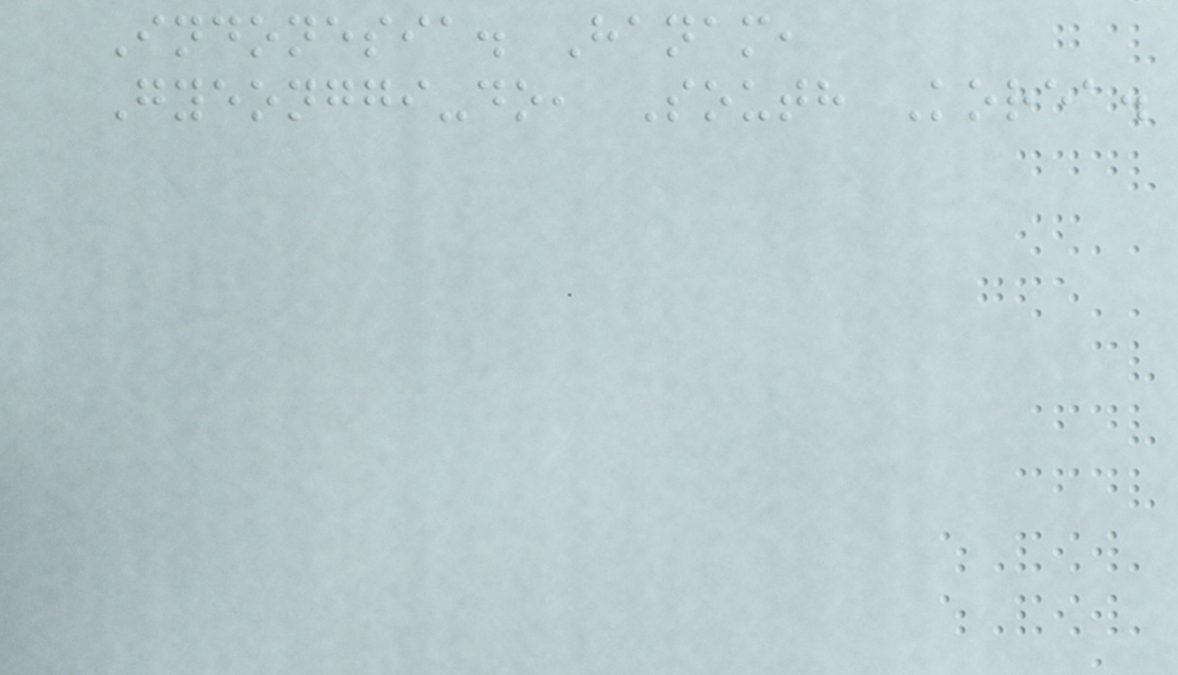Indonesia. Hanam,
Gyeonggi-do, South Korea.
